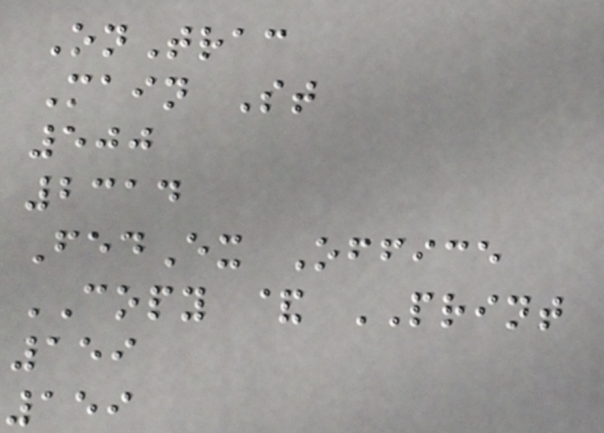OnTrac
Main St
500
2314
FedEx Office
COPY & PRINT
159
159
